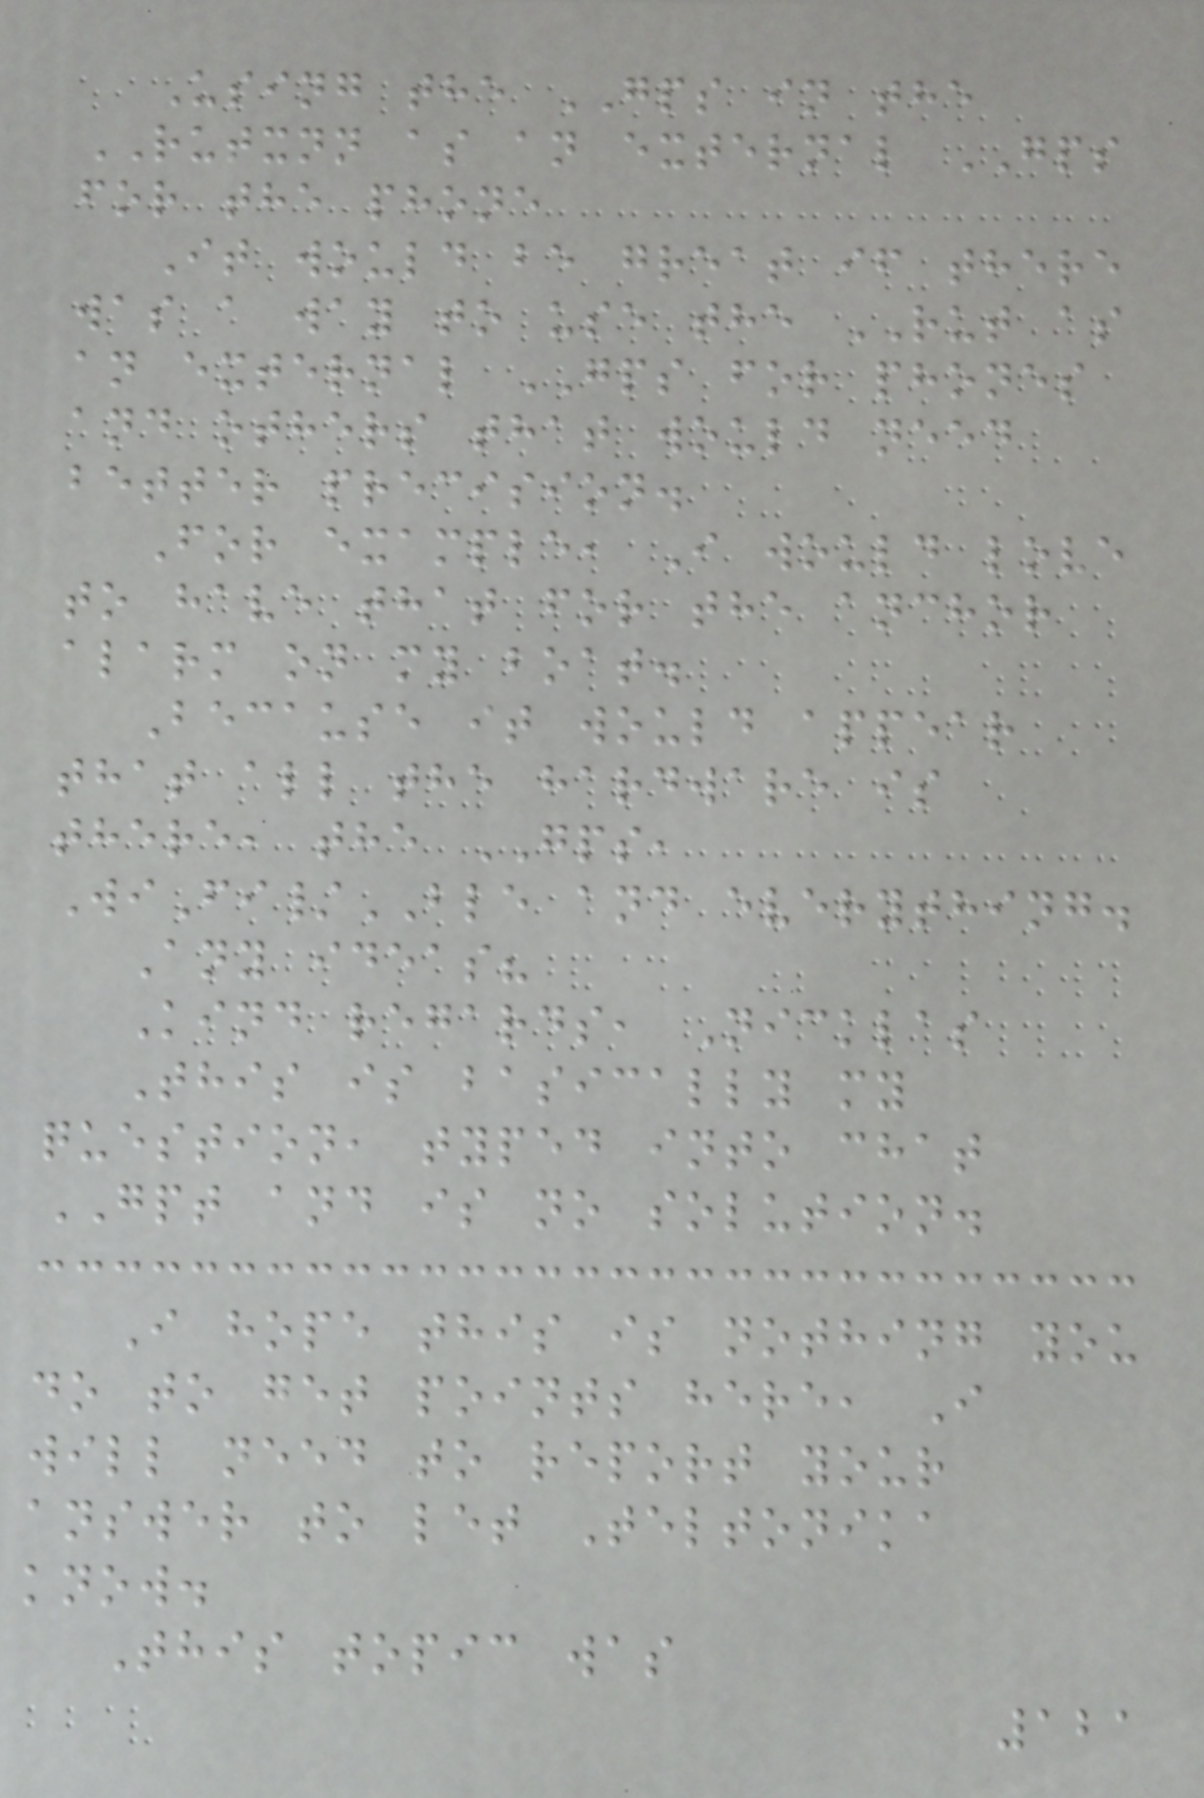Using the GPS in the
RUTXNN as an external GPS
for the phone
It would be great if there
was a way to use the RUT as
an external GPS for phones
and others that would need
better precision.
For example, I would love
to have that for the anchor
alarm on my boat.
Because it would appear
that all the hardware is
there, the GPS,
WiFi/BLE and everything.
Any ideas?
Kind regards, Nicklas
This is basically my
question, typed into chat
GPT and is no solution.
I hope this is nothing you
do to get points here, I
will need to report your
answer to let Teltonika
know.
This topic was
121
